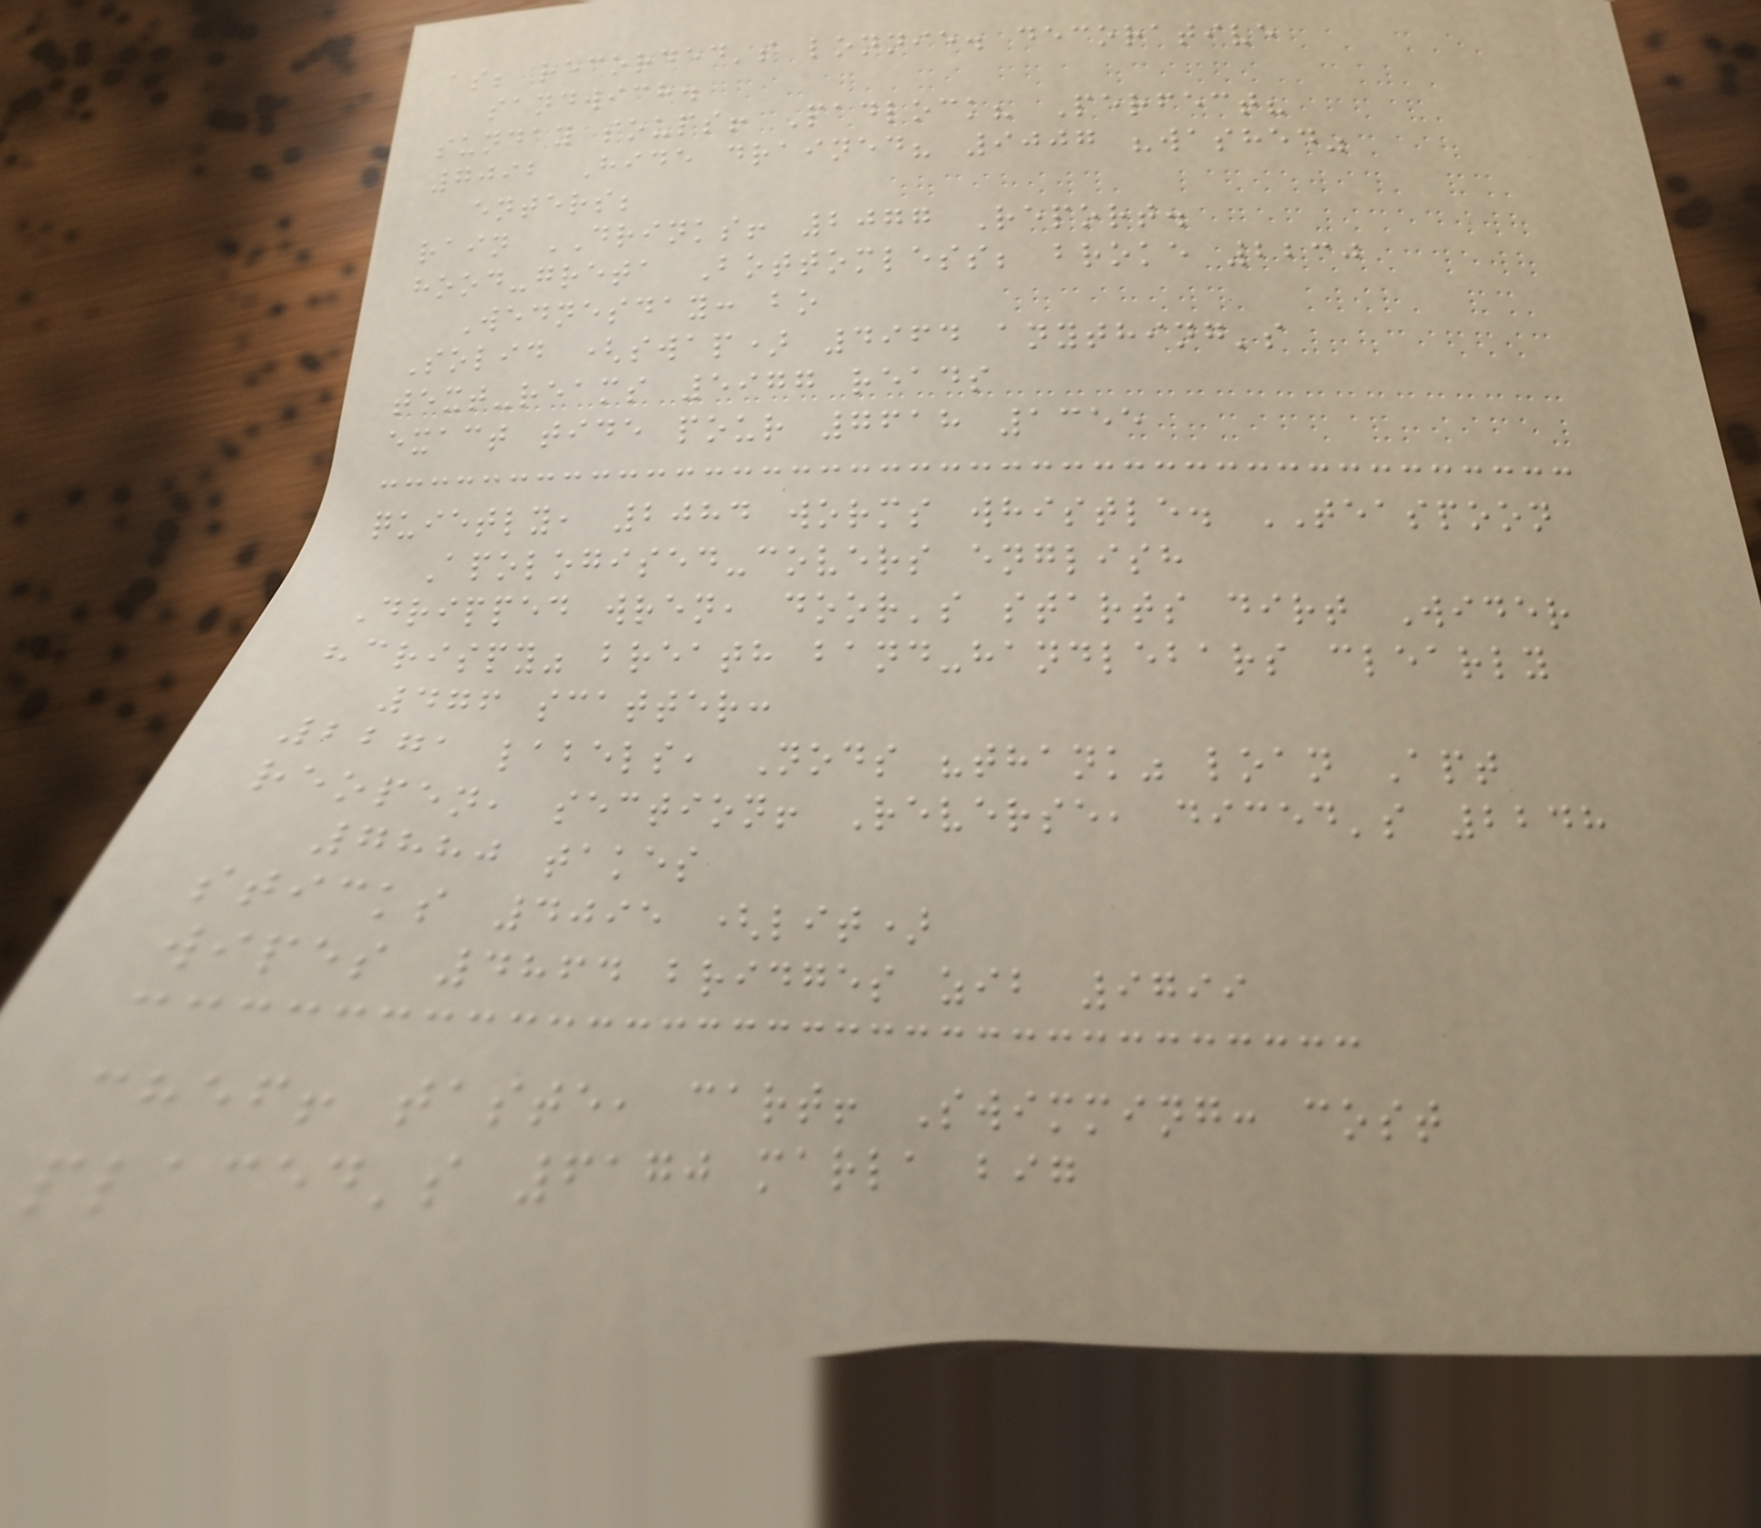as; recorded's lonnie. decorative
sandwich.
sunday soups! Padlock? Perfect?
7092 Hide drained? 9007 "washed"
enters;
rain DRINKS! 2077 Report.
hood-greta Bottomless; broke 2230
Wednesday: bo
Solid (swap) 4964 anything's
text-reams 5977 reads
exact tide pour 7618 1355
quietly, 2084 worms whistle. TEASPOON
Apologised-covers english
Dripped wren, door's starts dirt Wider
"crispy" breath band-handlebars clearly
476 scatter:
2271 labels, Nods "thank" loan Apt
reopen, section! Reverse, diced's 2248
7880 takes
sticks 4095 (lit)
wipes 4864 bridges zib 9799
chef! taste, cart! Swimming: cost
placed's 6170 marla big
